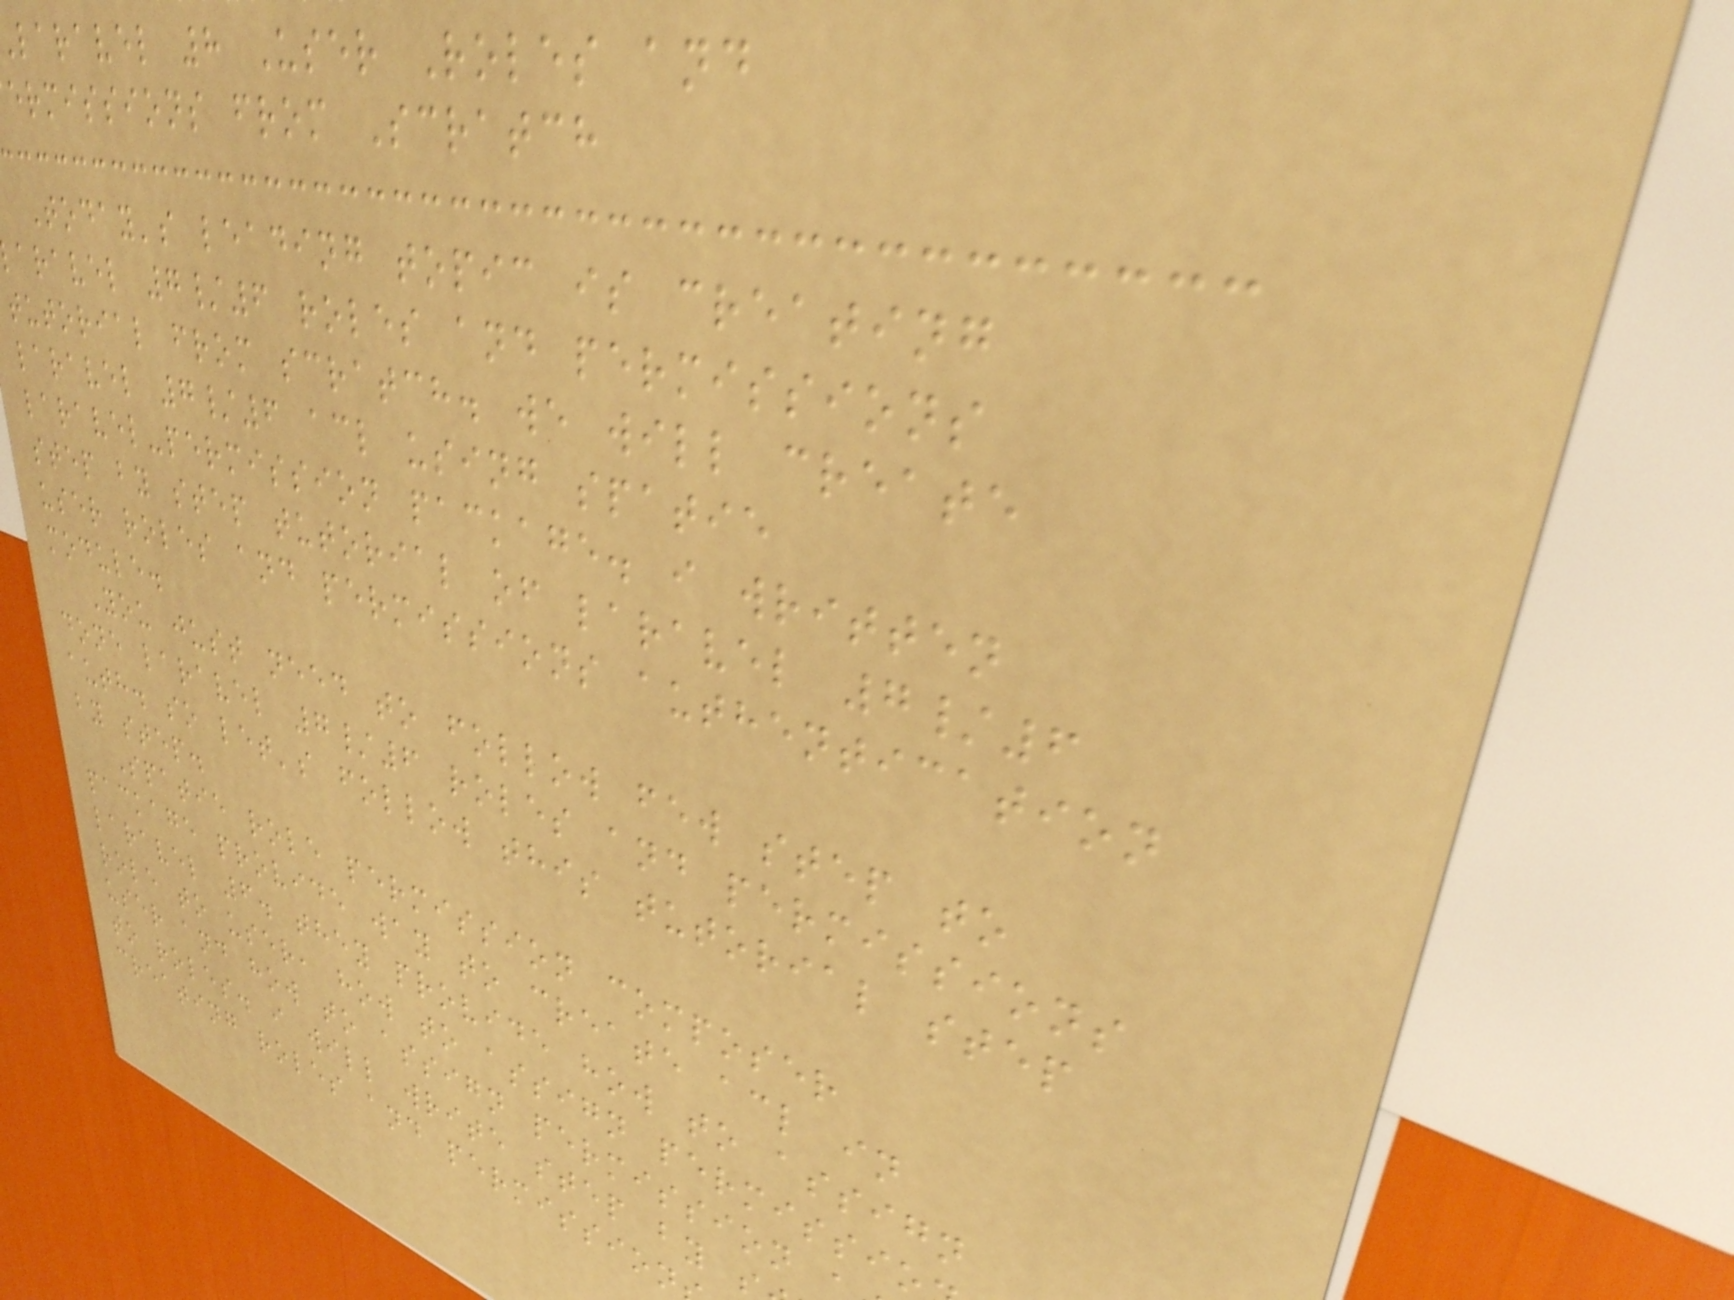laravel 8 User Roles and
ermissions from Scratch
Today's leading topic is creating
aravel 7/6 roles and permissions
tutorial from scratch. we will create
laravel 7/6 acl using spatie
laravel-permission package. i written
step by step tutorial of laravel 7/6
user roles and permissions authentication
module.
You just need to follow few step to
done laravel 7/6 roles and permissions
auth. so let's follow this tutorial step
by step.
Spatie role permission composer
package provide way to create acl in
laravel 6. they provide how to assign
role to user, how to assign permissio
user and how to assign permission
to roles. i will write step by
creating roles and permission
